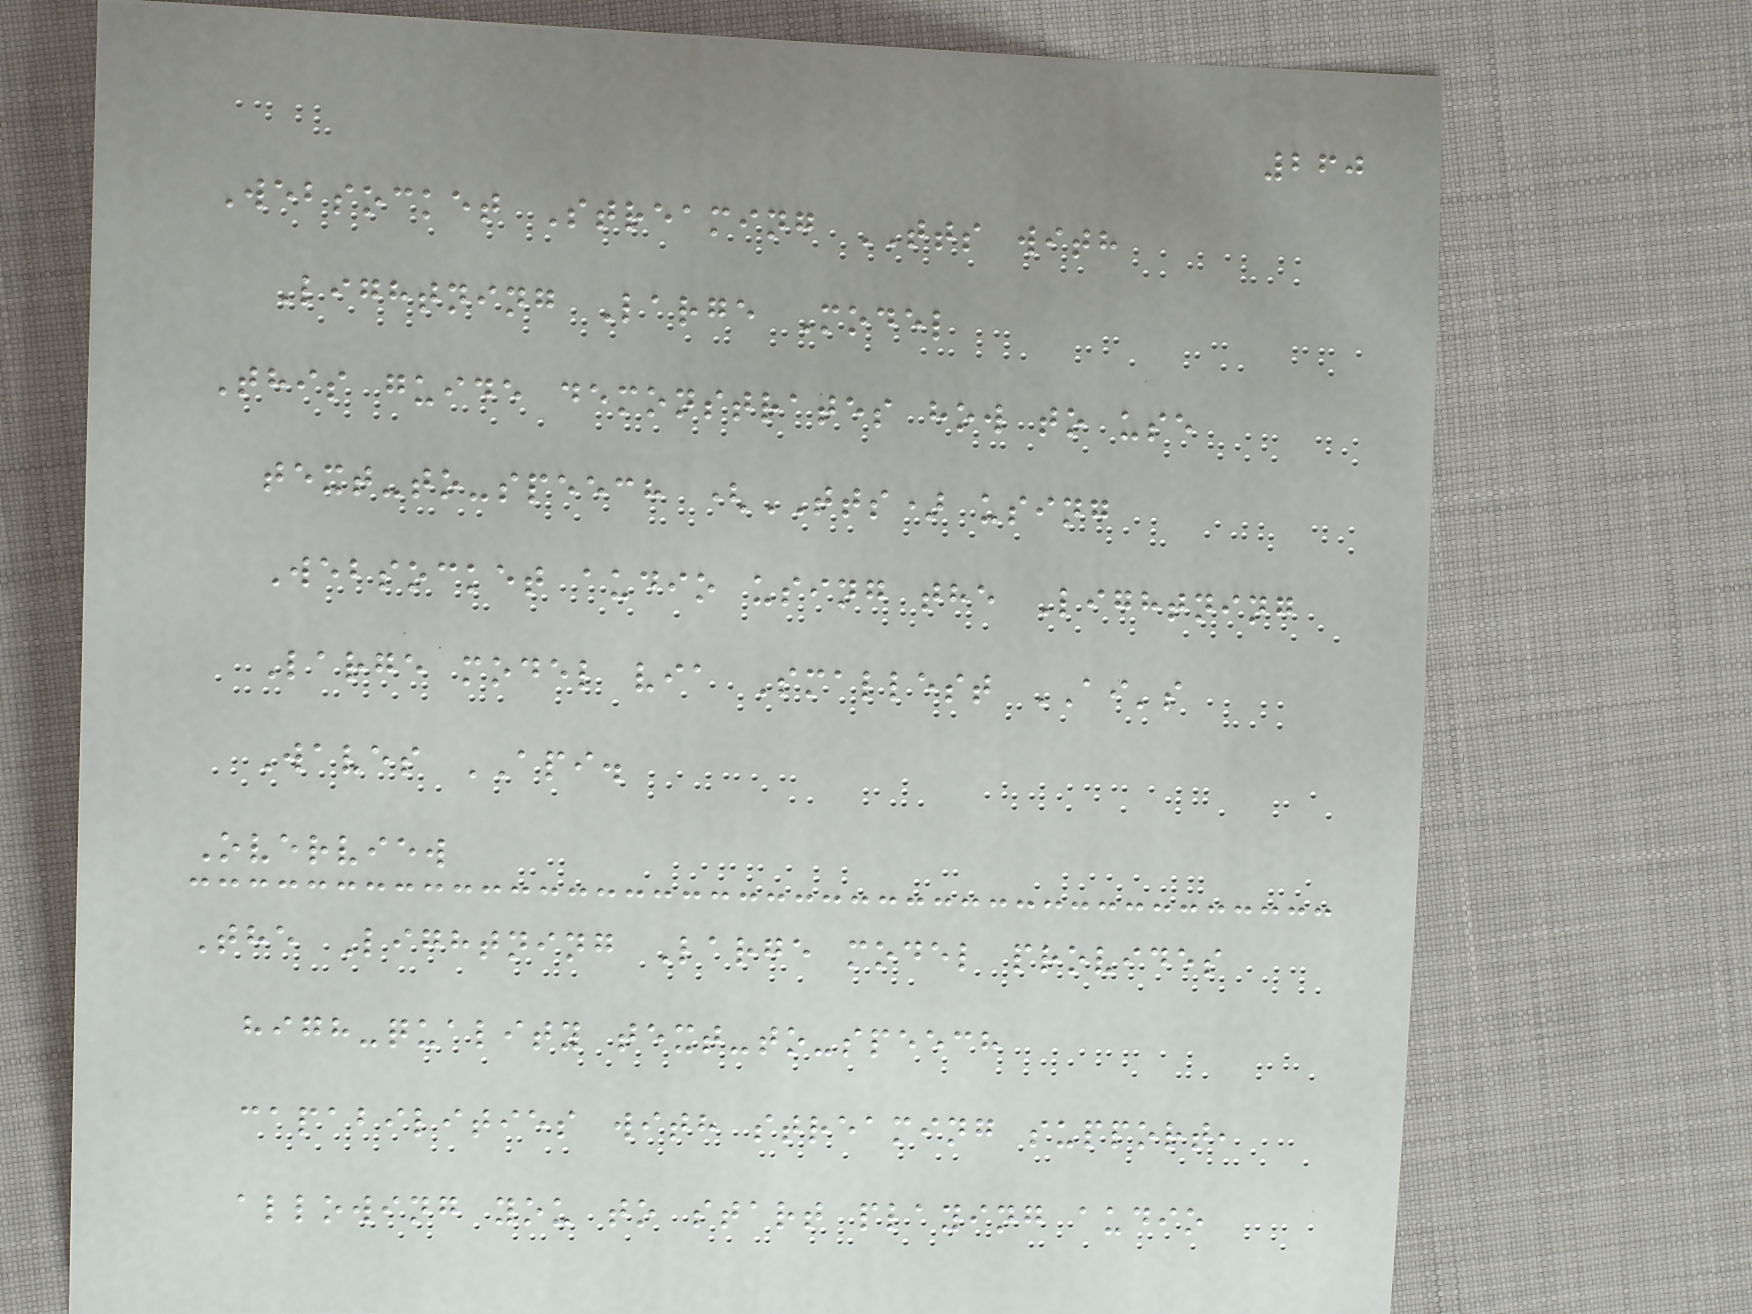260
Websocket Streaming TTS with
Lightning Large Model
This guide demonstrates how to use
text-to-speech (TTS) using
Websocket audio using the Lightning
Large model via Smallest AI's
Waves API.
Overview
The Lightning Large model provides
high-quality text-to-speech
capabilities with streaming support,
allowing you to start playing audio
